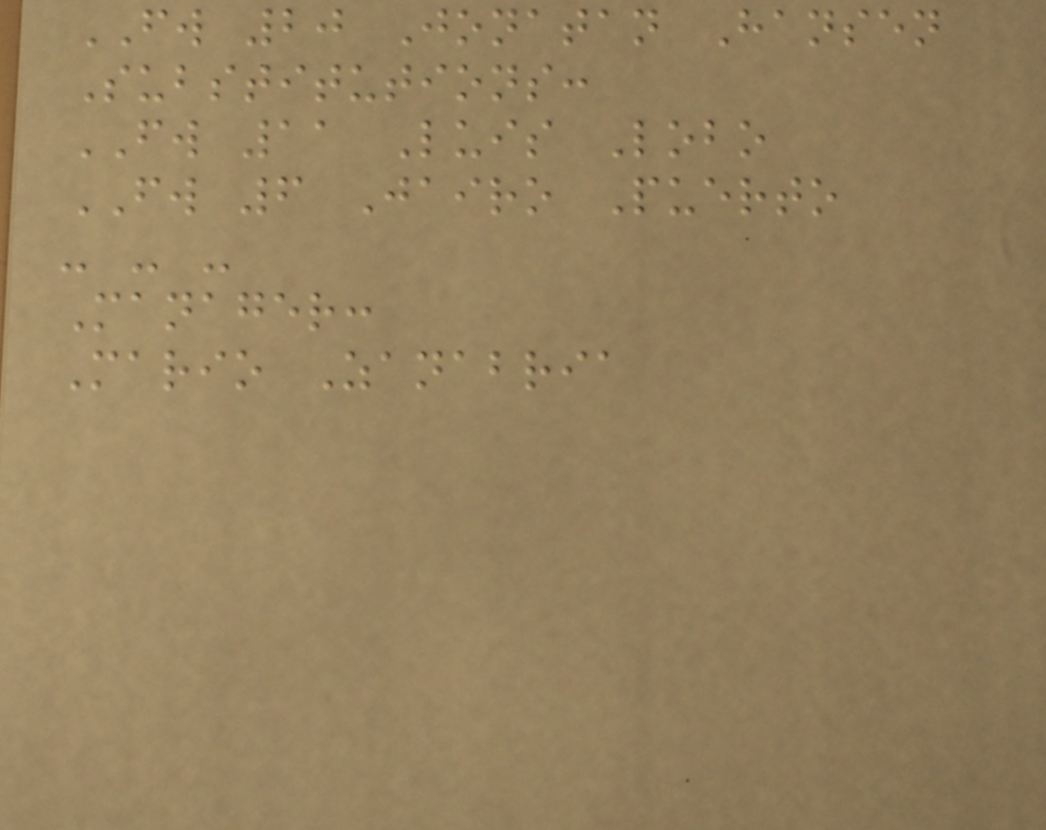FW 20 Jonatan Hansen
Substitutions:
FW 11 Luis Lobo
FW 6 Jairo Puerto
- - -
Manager:
Mario Zanabria
